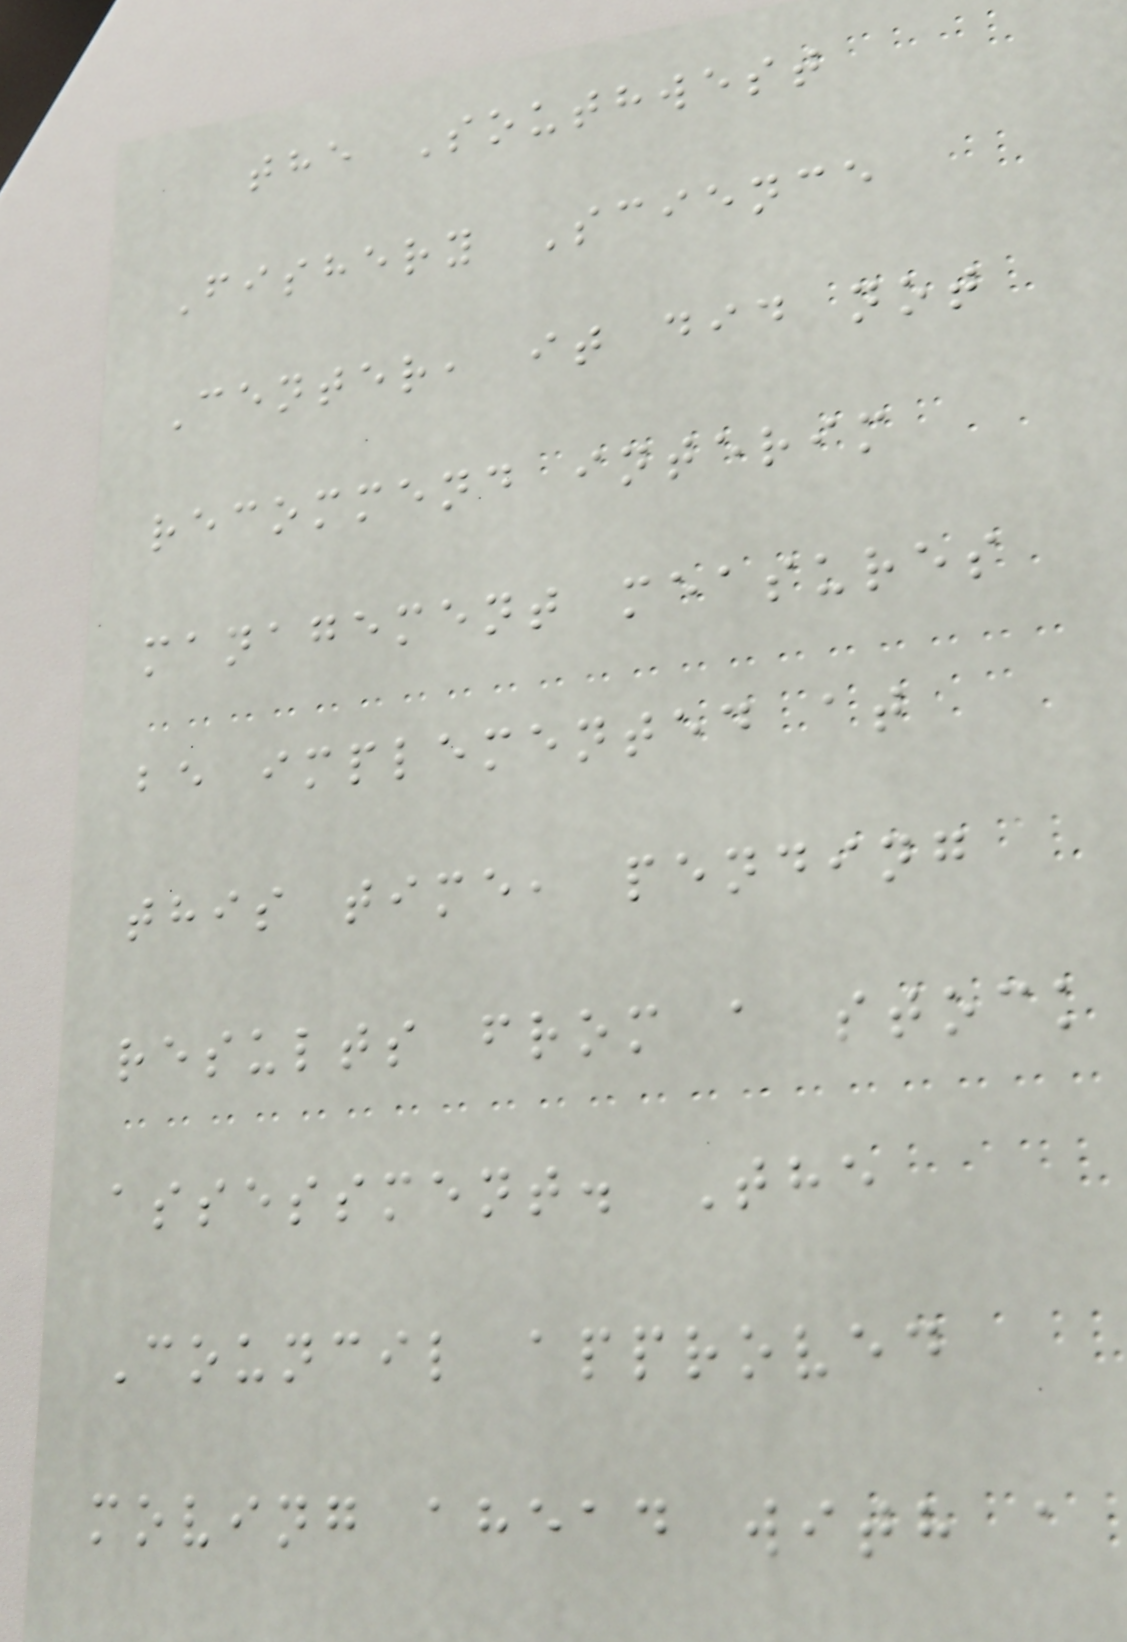the Southwest
Fishery Science
Center, it did not
recommend interim
management measures
be implemented at
this time, pending
results from a stock
assessment. The
Council approved
moving ahead with a
